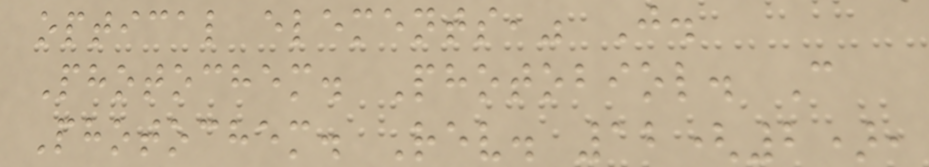optical elements," J.
Photochem. Photobiol. C
Photochem. Rev. 12(2),
